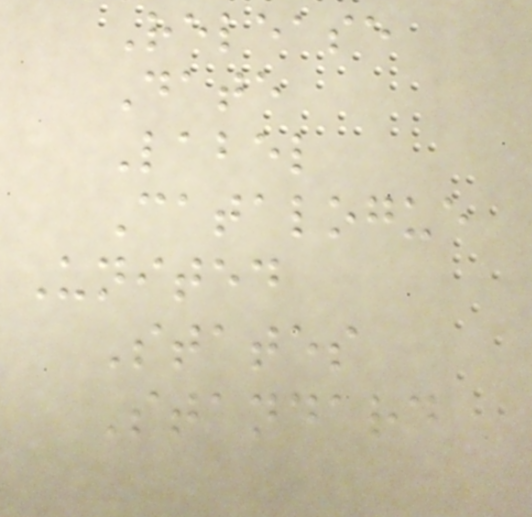Release
Date
Label
Catalogue
United
States
Standard
